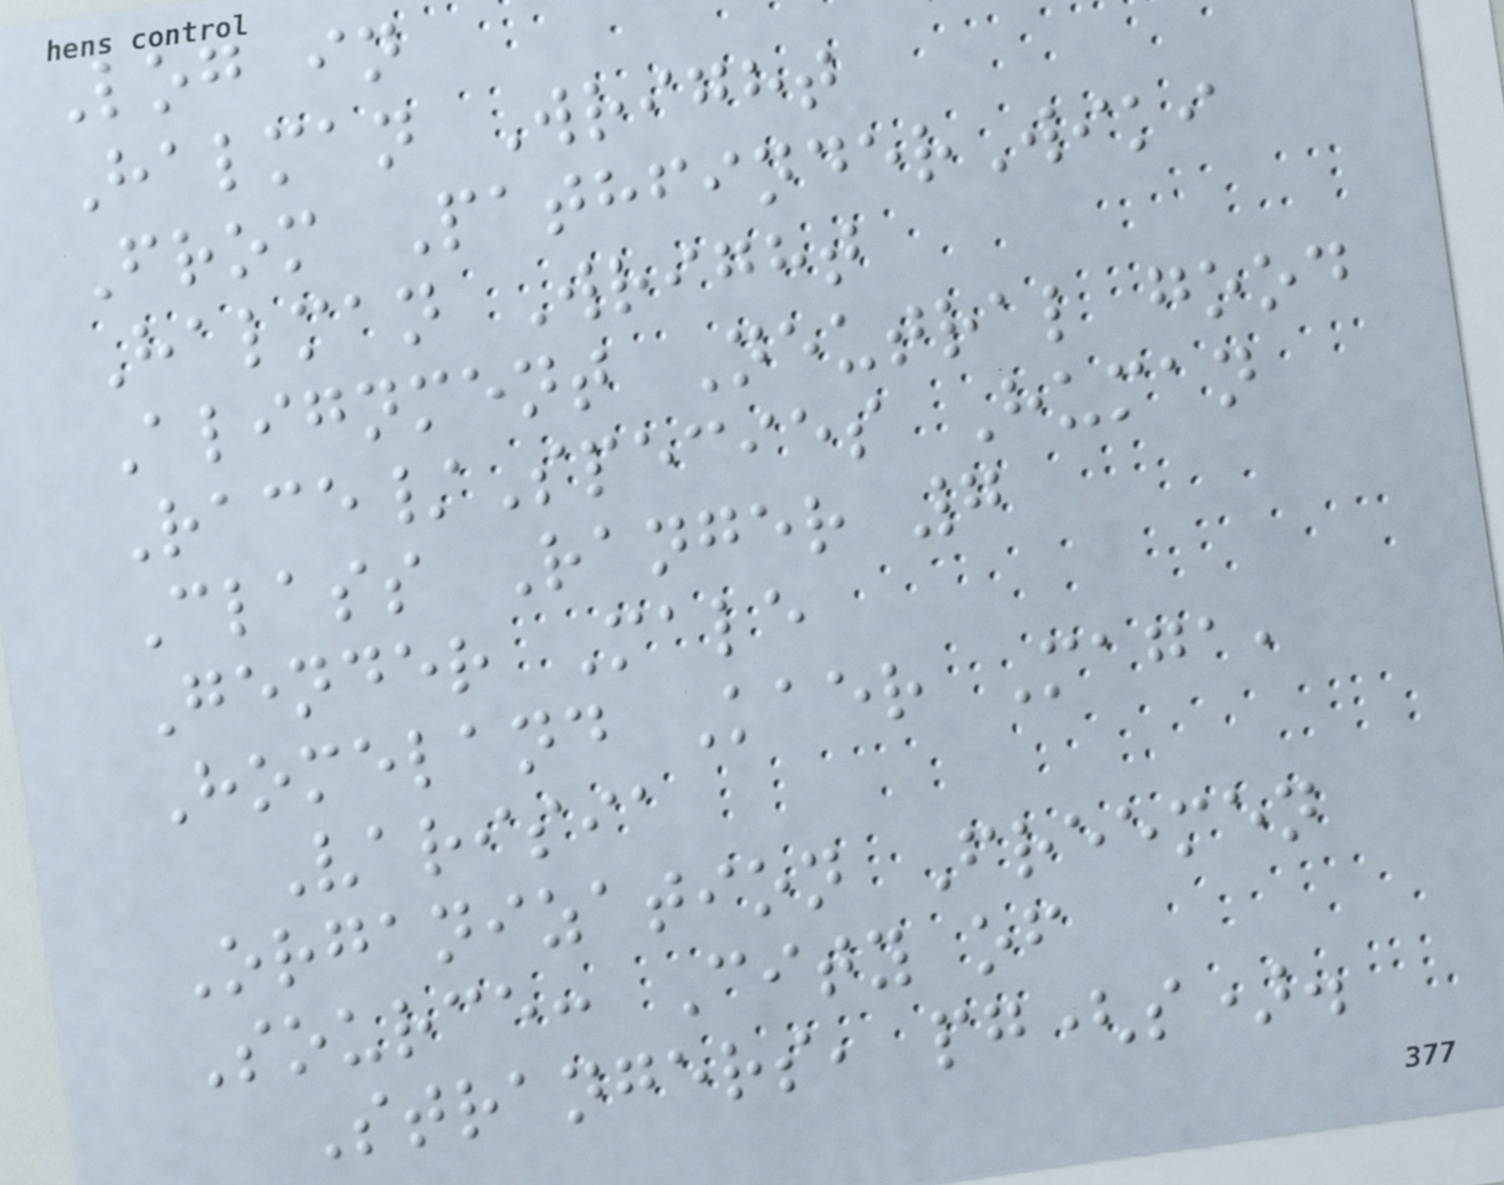Log in
Halman Wright
From PathfinderWiki
Halman Wright
Alignment Neutral good
Race/Species Human
Class Ranger 7
Gender Male
Homeland Kaer Maga,
Varisia
Organization Freemen
Source: City of
Strangers, pg(s).
